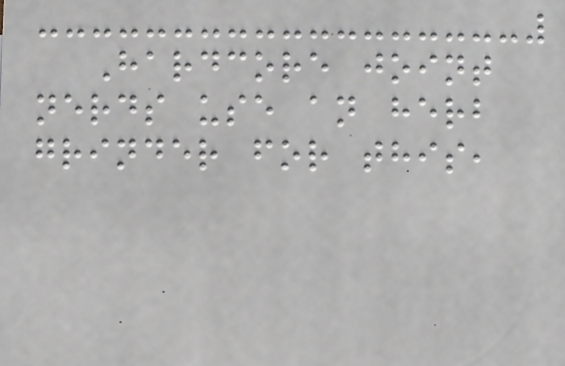Hardcore joint
nerds use an herb
grinder for this,
